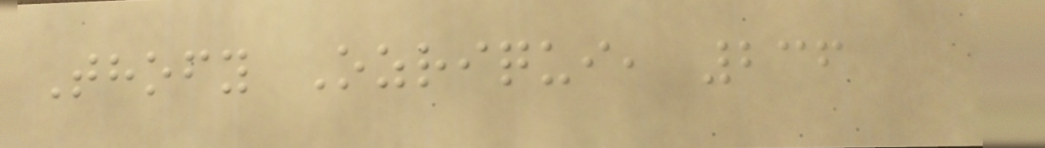Thofy Ozriqui, 236
